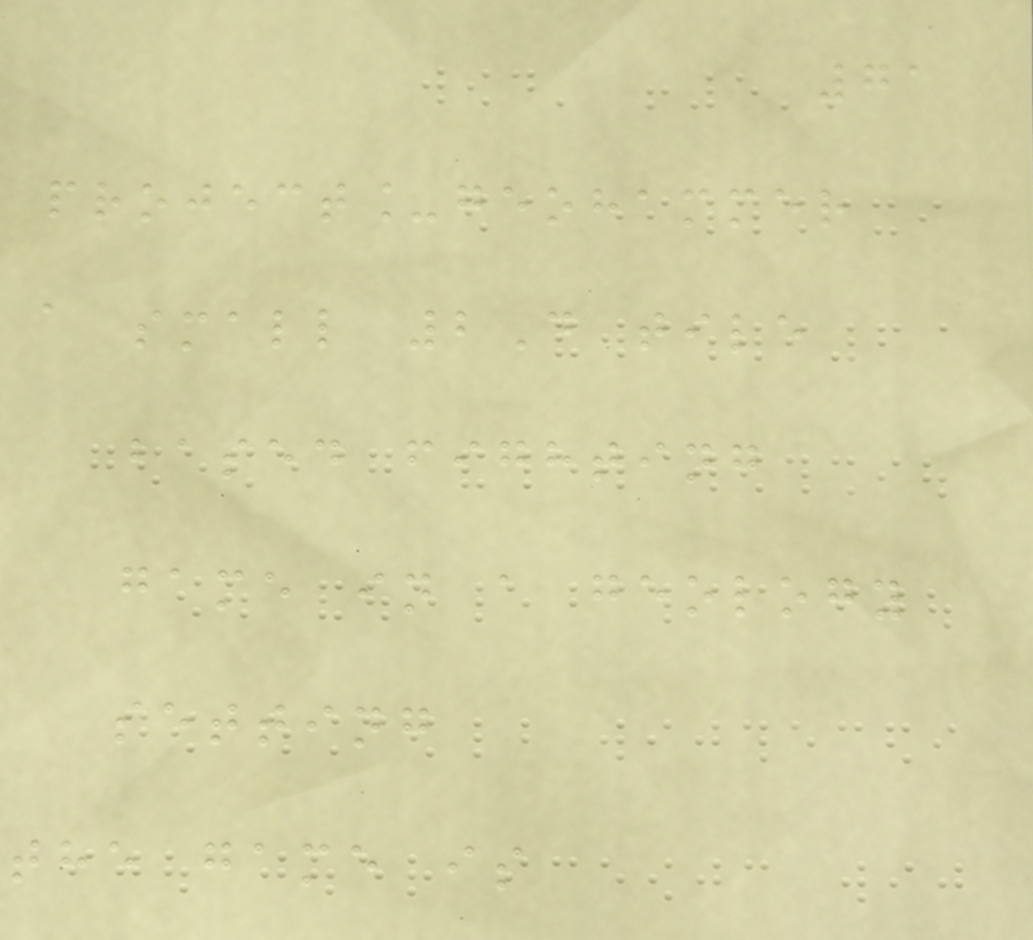71
project_geohammer
a small 2D tile
based fighting
game in a geology
setting
the game is
